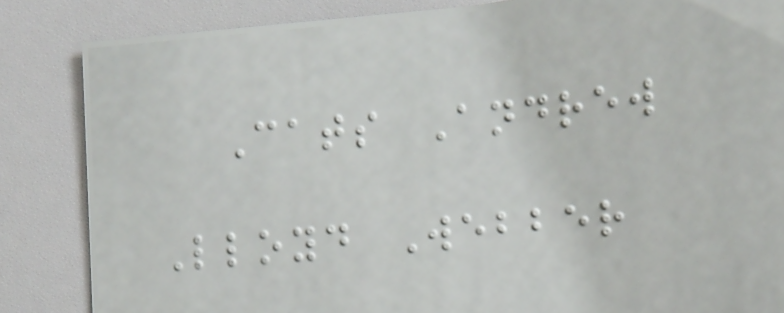Cats Andrew
Lloyd Webber
